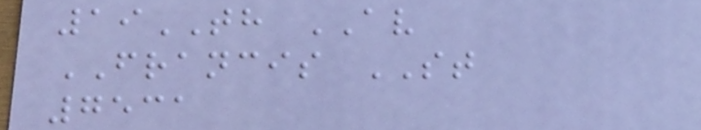19TH AV
FRANCIS ST
7531
